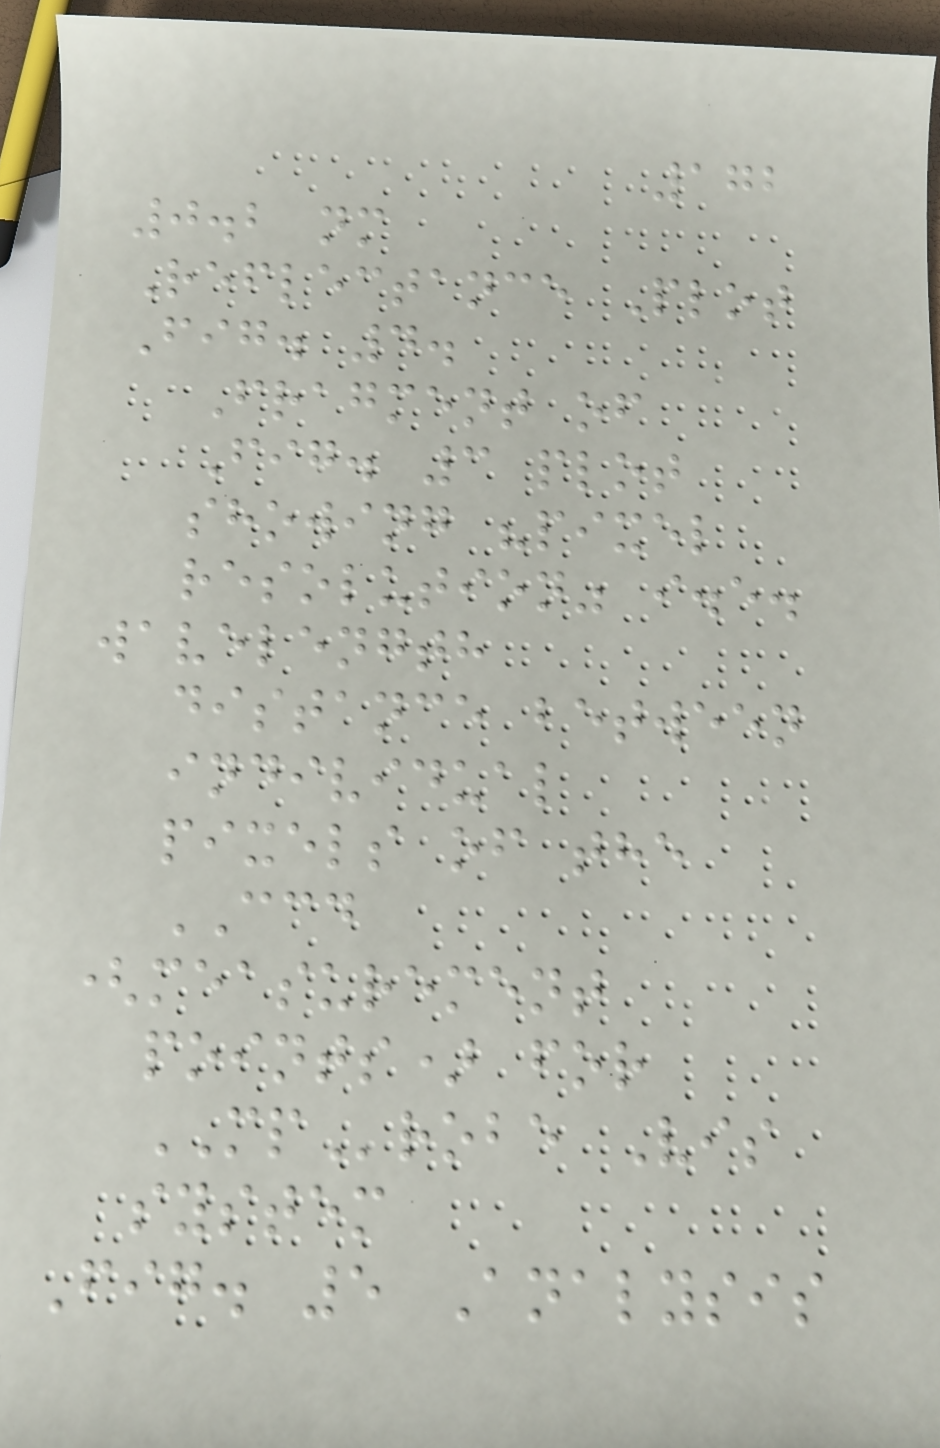172
0.2 nm
Reflectance Plot
Fig. 4.
Fragment of
Fig. 3 plot
showing "pixel
resolution" i.e.
wavelength
distance between
individual
pixels of the
CCD
(measurement
points) for
MProbe Vis
system
Fig. 5 Analysis
